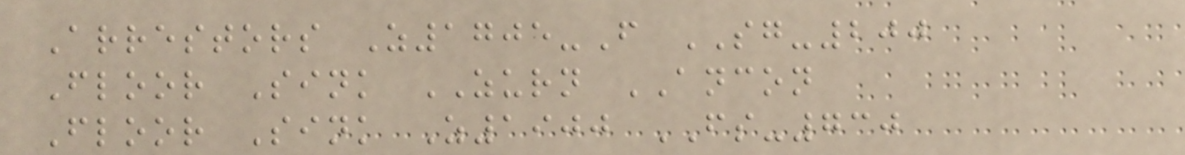Arrestors Z1705-F SG-200
Floor Sink ZURN ANCON
Floor Sink Z1900 FS-730
